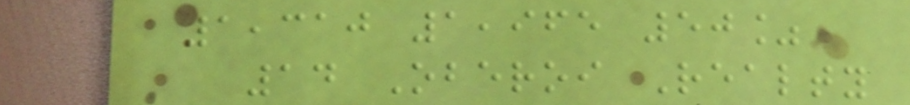1,310 1,965 50%
14 Oberoi Realty
